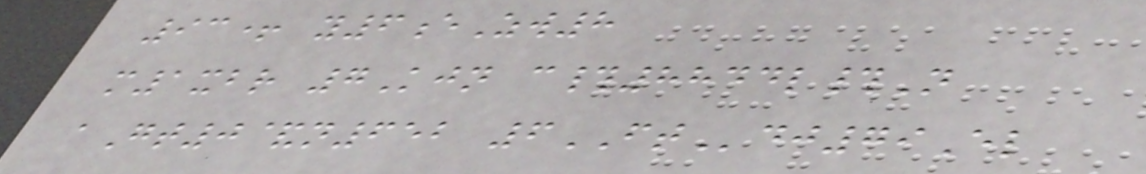93+ y6eZw8
m1xbr 7Kjn c#8844l#N
aGt0&n652 6FTdj79El
